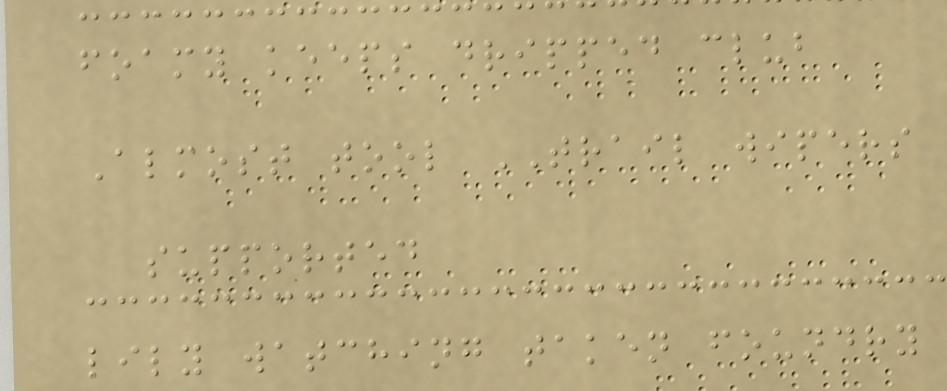foamy keeps dripped club
Almost tool TRAIL wipers
supported
lily watching taken foundry
